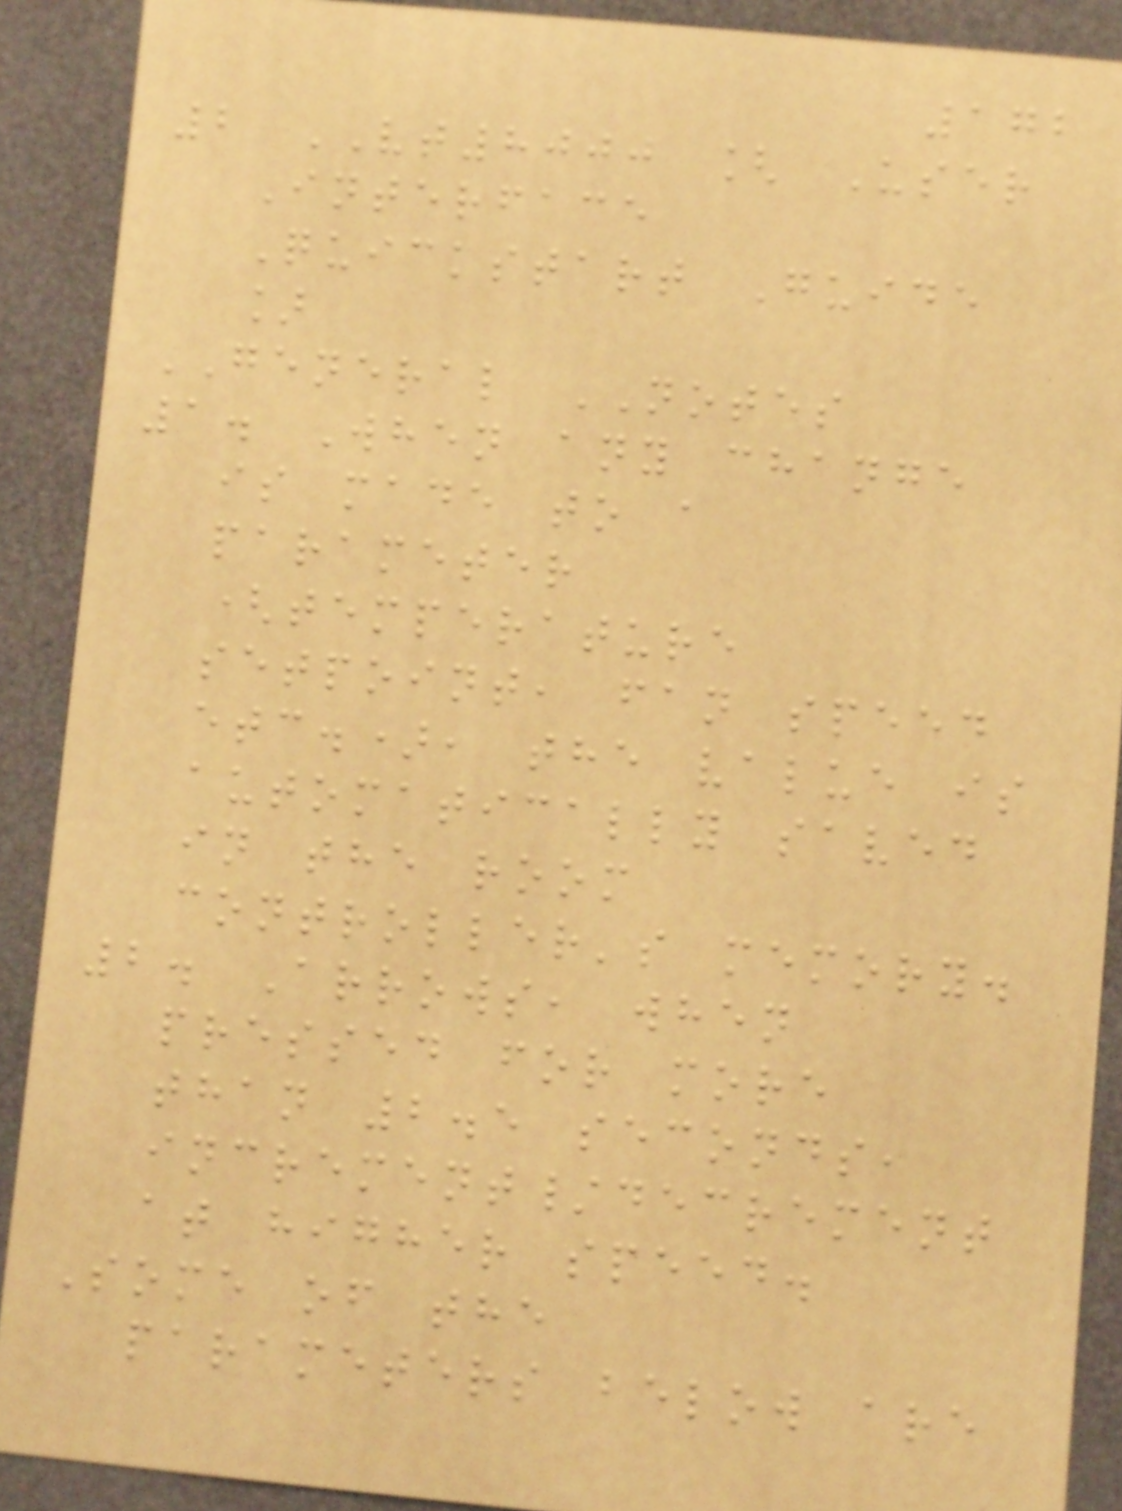172
2 VT8000 [ User
Interface
Quickstart Guide
]
GENERAL NOTES
1. When any change
is made to a
parameter
(temperature
setpoint, fan speed
etc.), the value is
automatically saved
in the room
controller's memory.
2. Arrows, when
pressed for more
than 2.5 seconds,
increment/decrement
at higher speed.
Some of the
parameters below are
